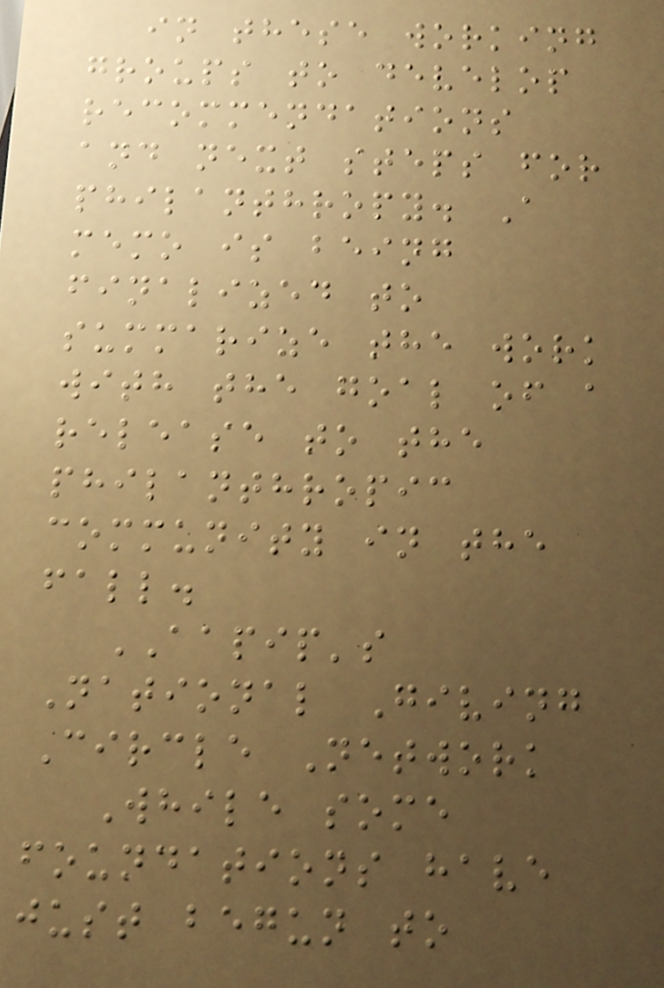in these working
groups to develop
recommendations
and next steps for
philanthropy. A
memo is being
finalized to
summarize the work
with the goal of a
release to the
philanthropic
community in the
fall.
AAPIP's
National Giving
Circle Network
While some
foundations have
just begun to
